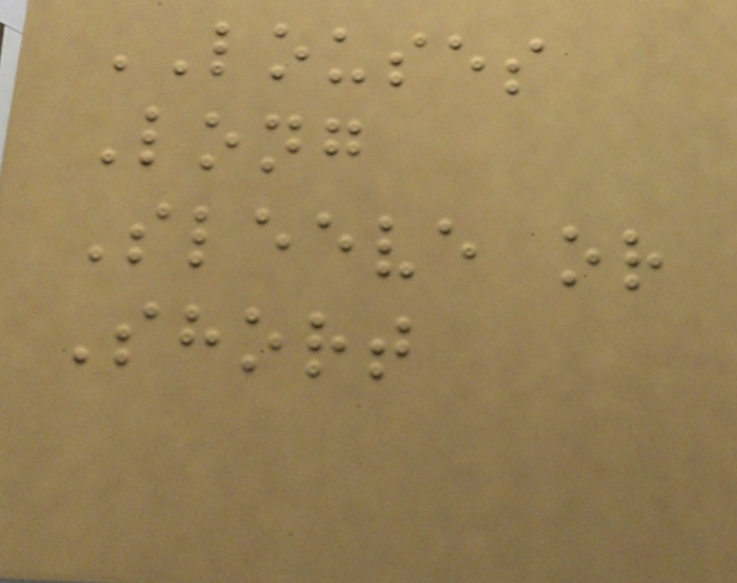LOUSES
Long
Sleeve or
Short
